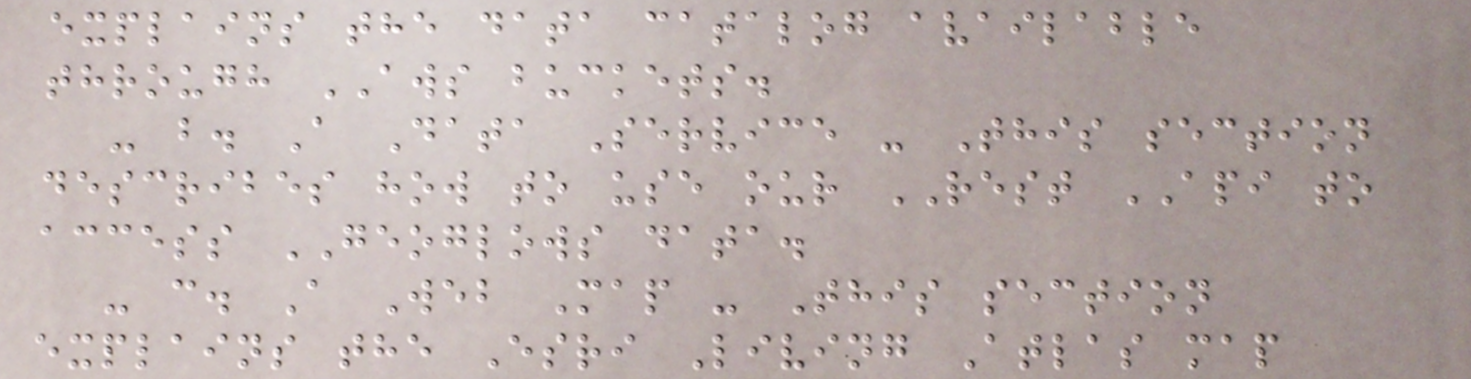explains the data catalog available
through AWS buckets.
- b. A Data Service - This section
describes how to use our REST API to
access GEOGLOWS data.
- c. A Web Map - This section
explains the Esri Living Atlas map
